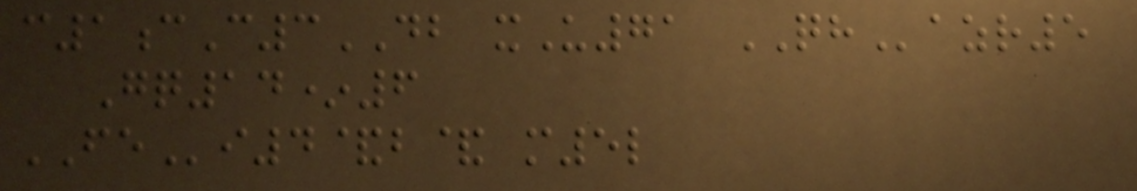c1cC3DB xU71 QHazr5
Gq14*6
FEi4&b& m5l
